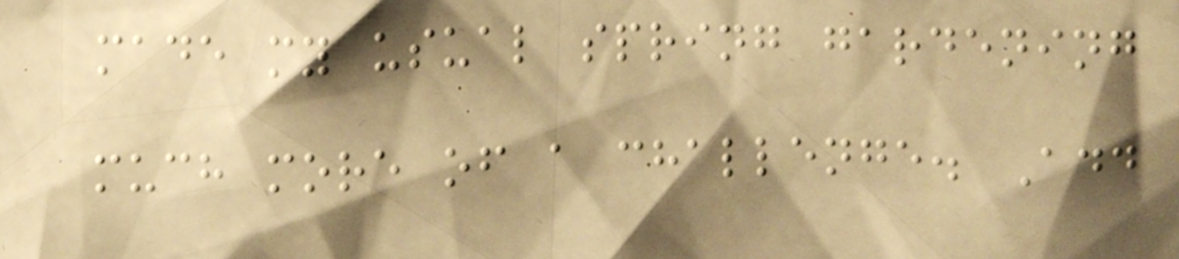made my usual spring gardening
much more of a challenge. Add
